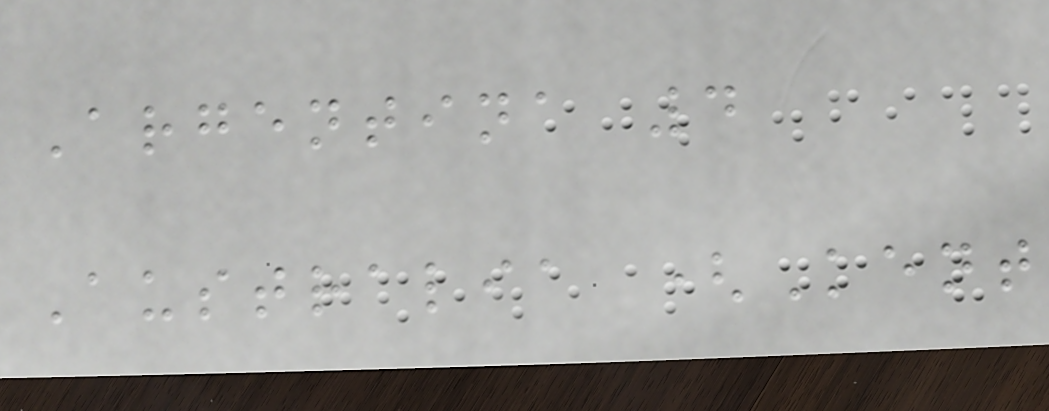Argentina 4
Australia (Kent
